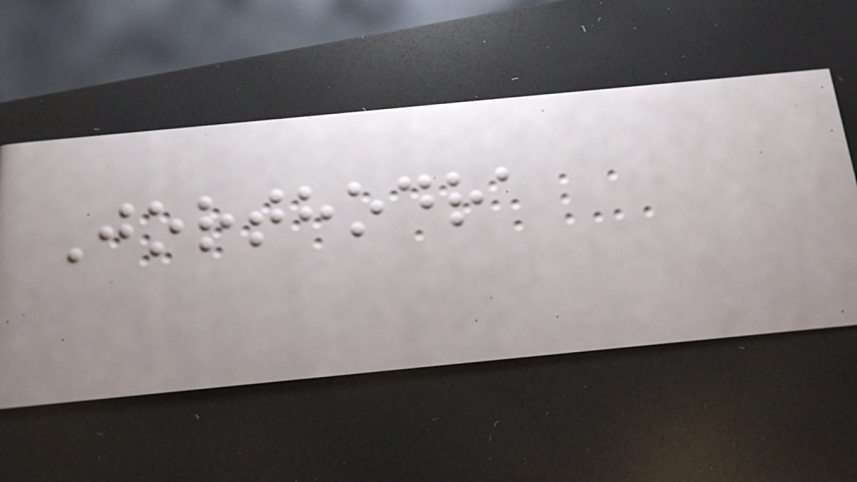Jorthodra
